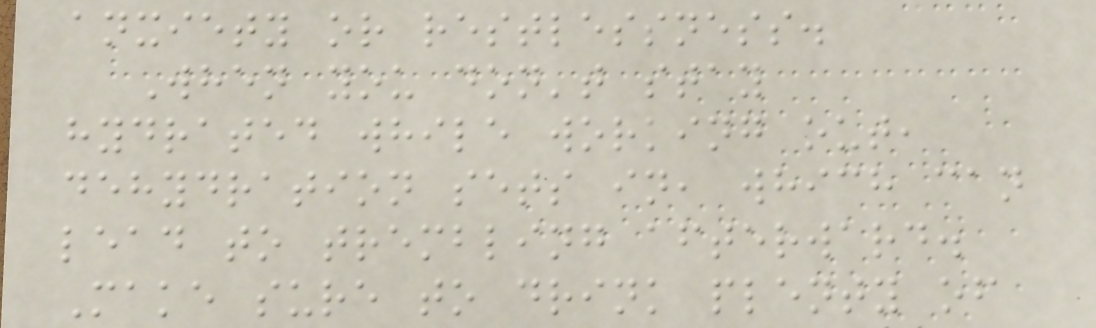anxiety or restlessness.
When you don't stay
hydrated while working out,
dehydration sets in, which can
lead to trembling afterward.
Make sure to drink plenty of
